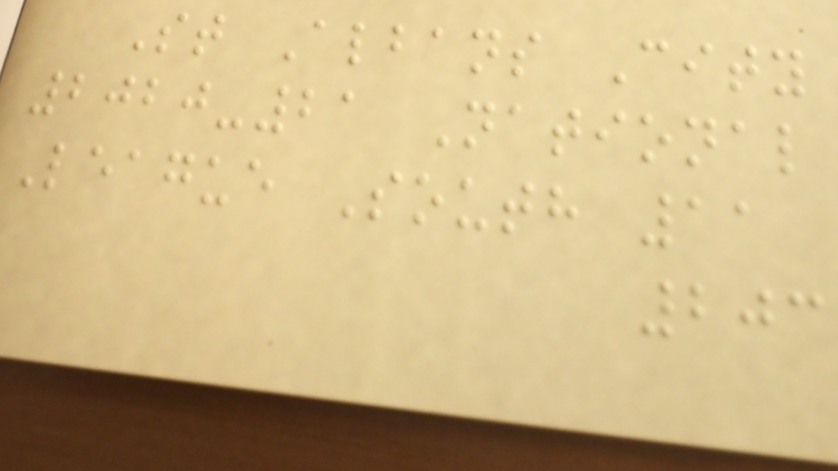St Albans City
2020-21 National
League South 11
203
